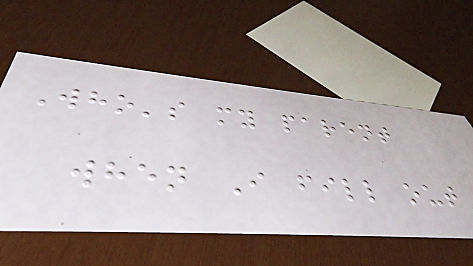Who's my parent
when I fill out
